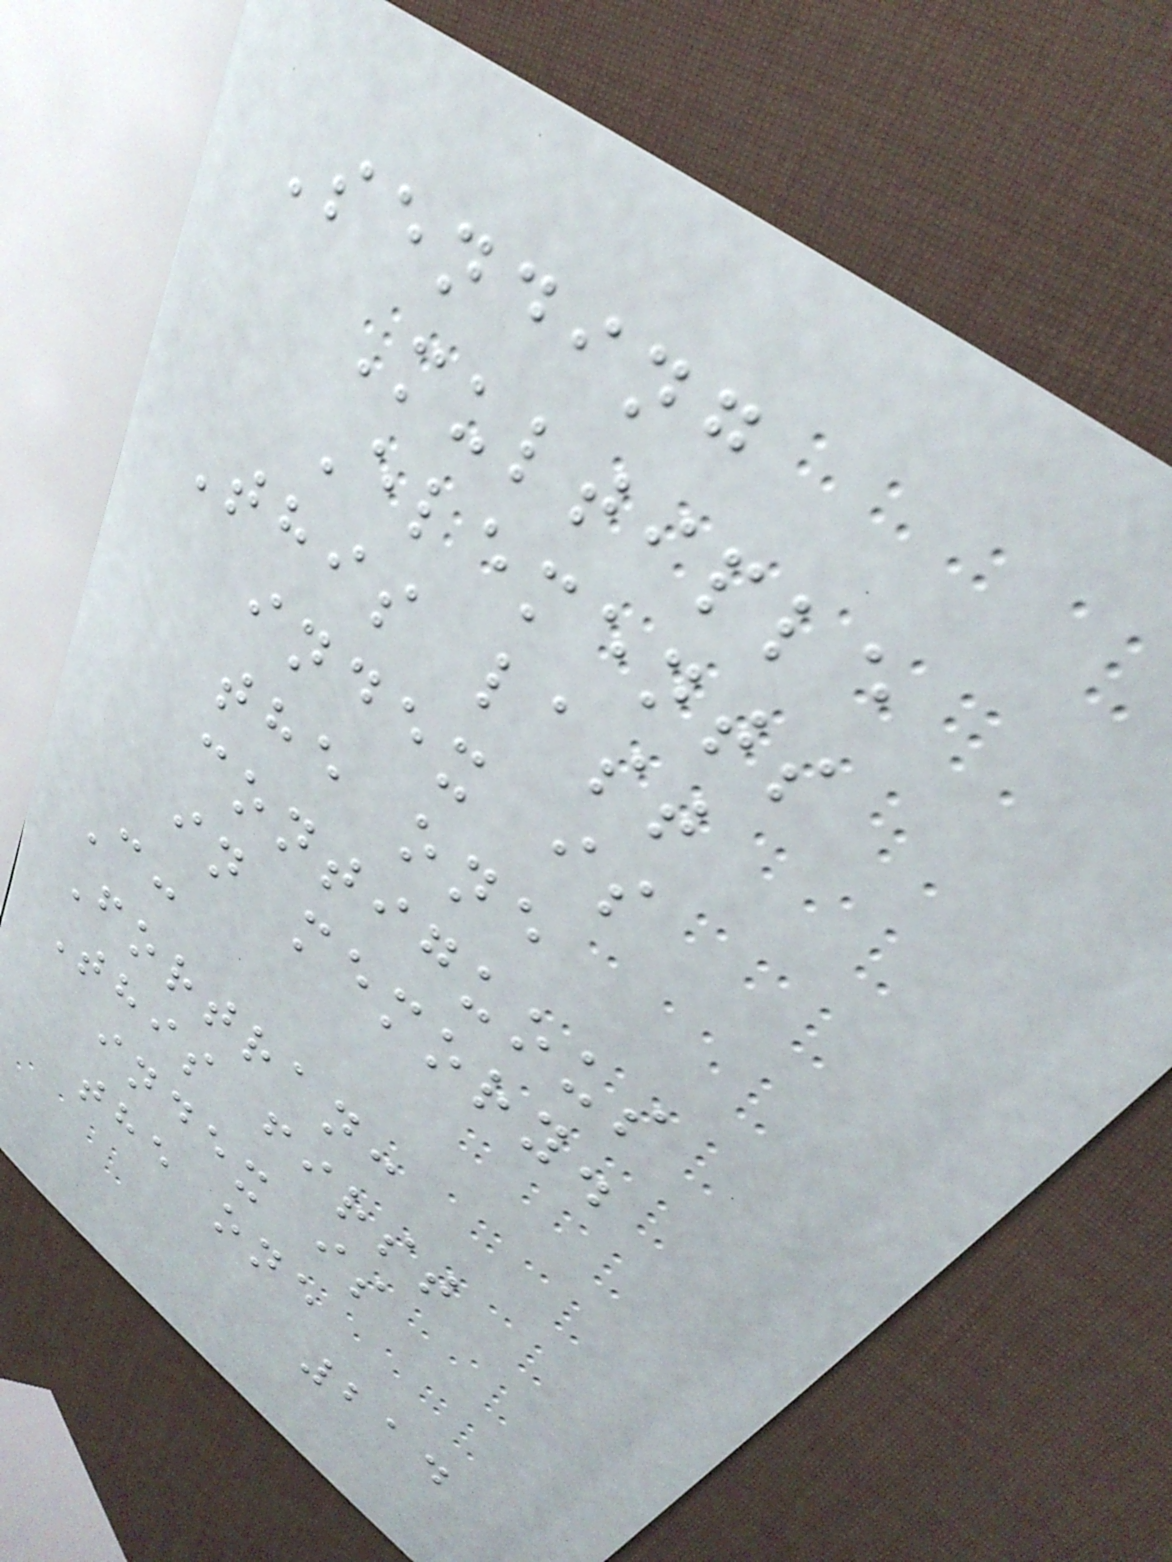Sending
Multiple
Elements
This last
index is
the one
contiguous
in memory.
C:
Fortran:
This first
index is
the one
214
